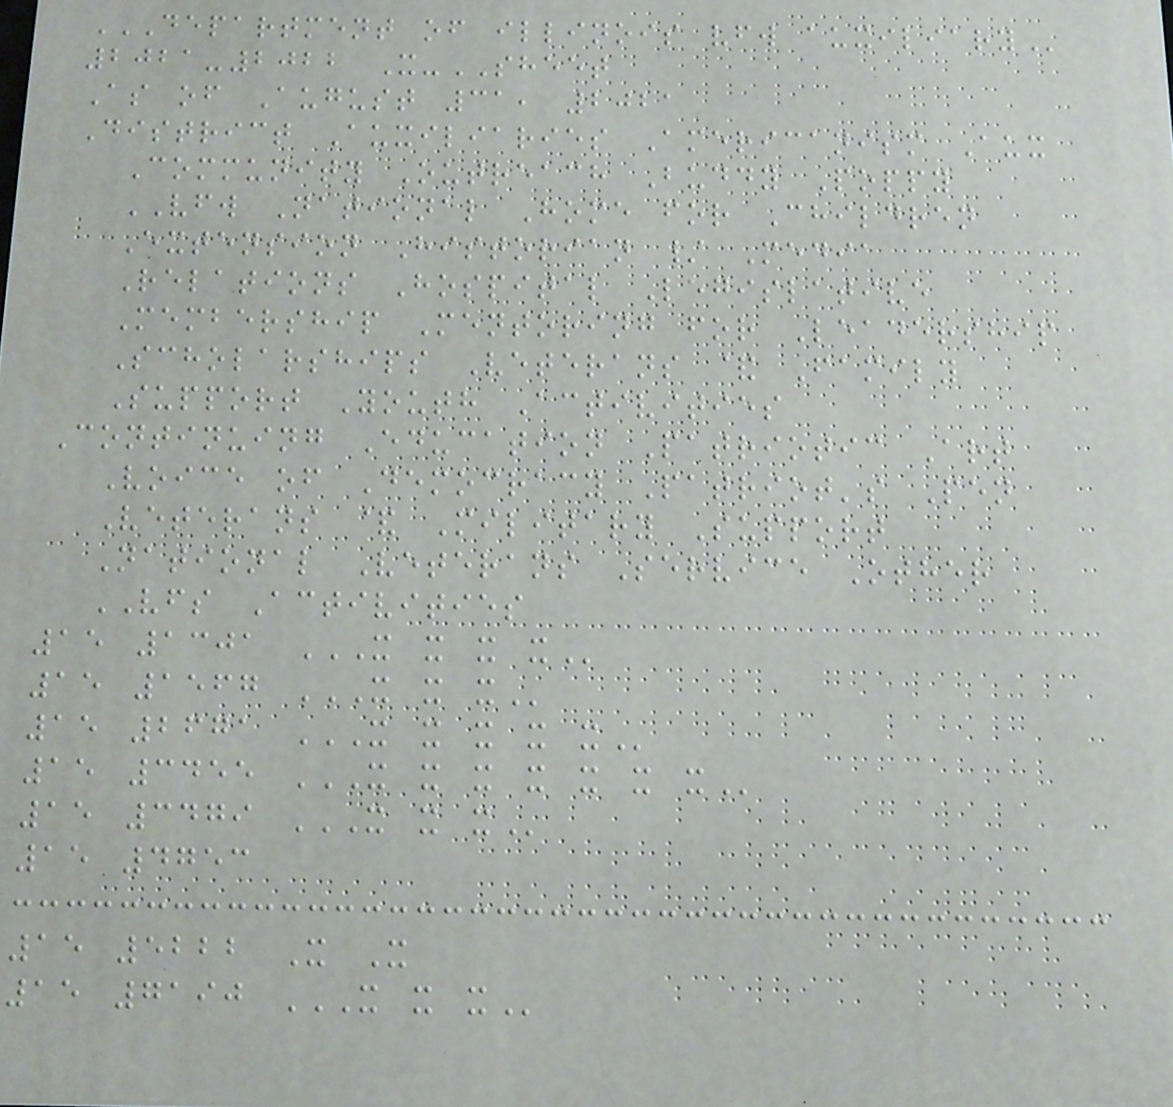DEPARTMENT OF ILLINOIS VFW AUXILIARY
2021-2022 X-SHEET
As of August 31, 2021
District Auxiliaries Americanism Aux
Community Outreach Buddy Poppy
VFW National Home for Children
Extension Historian / Media
Relations Hospital Legislative
Membership Mentoring for Leadership
Scholarships Veterans & Family
Support Youth Activities
Continuing Education Patriotic Art
Voice of Democracy Patriot's Pen
Veterans & Military Support
National Veterans Service Other
VFS Activities
15 1301 X X X X
15 1567 X X X
15 2671 X X X X X
15 3455 X X X X X X X
15 3479 X X X
15 4753
15 5222 X X
15 7190 X X X
